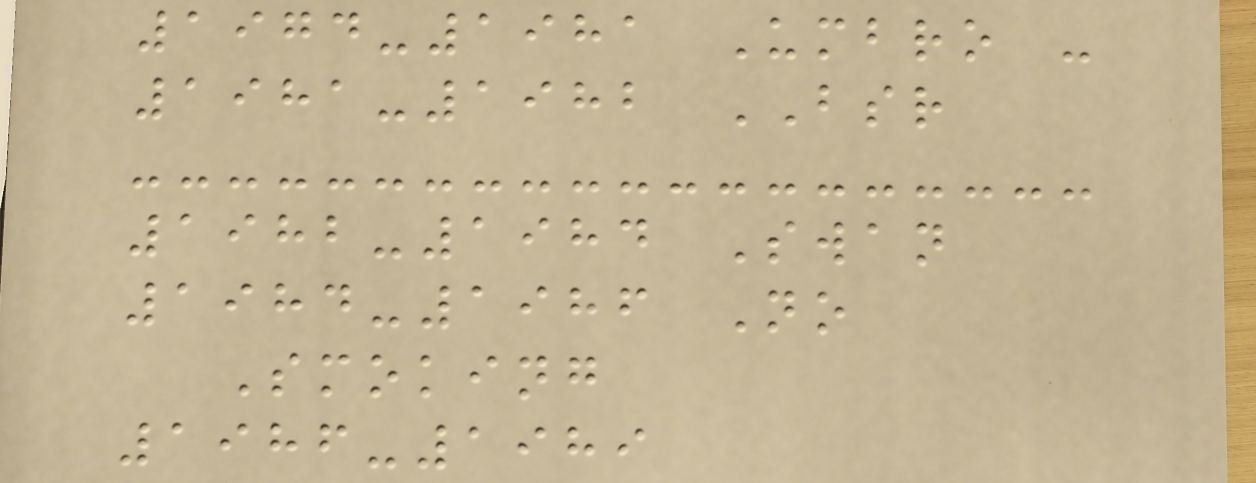1974-1981 Umbro -
1981-1982 BSR
1982-1984 Swan
1984-1986 No
Smoking
1986-1989
